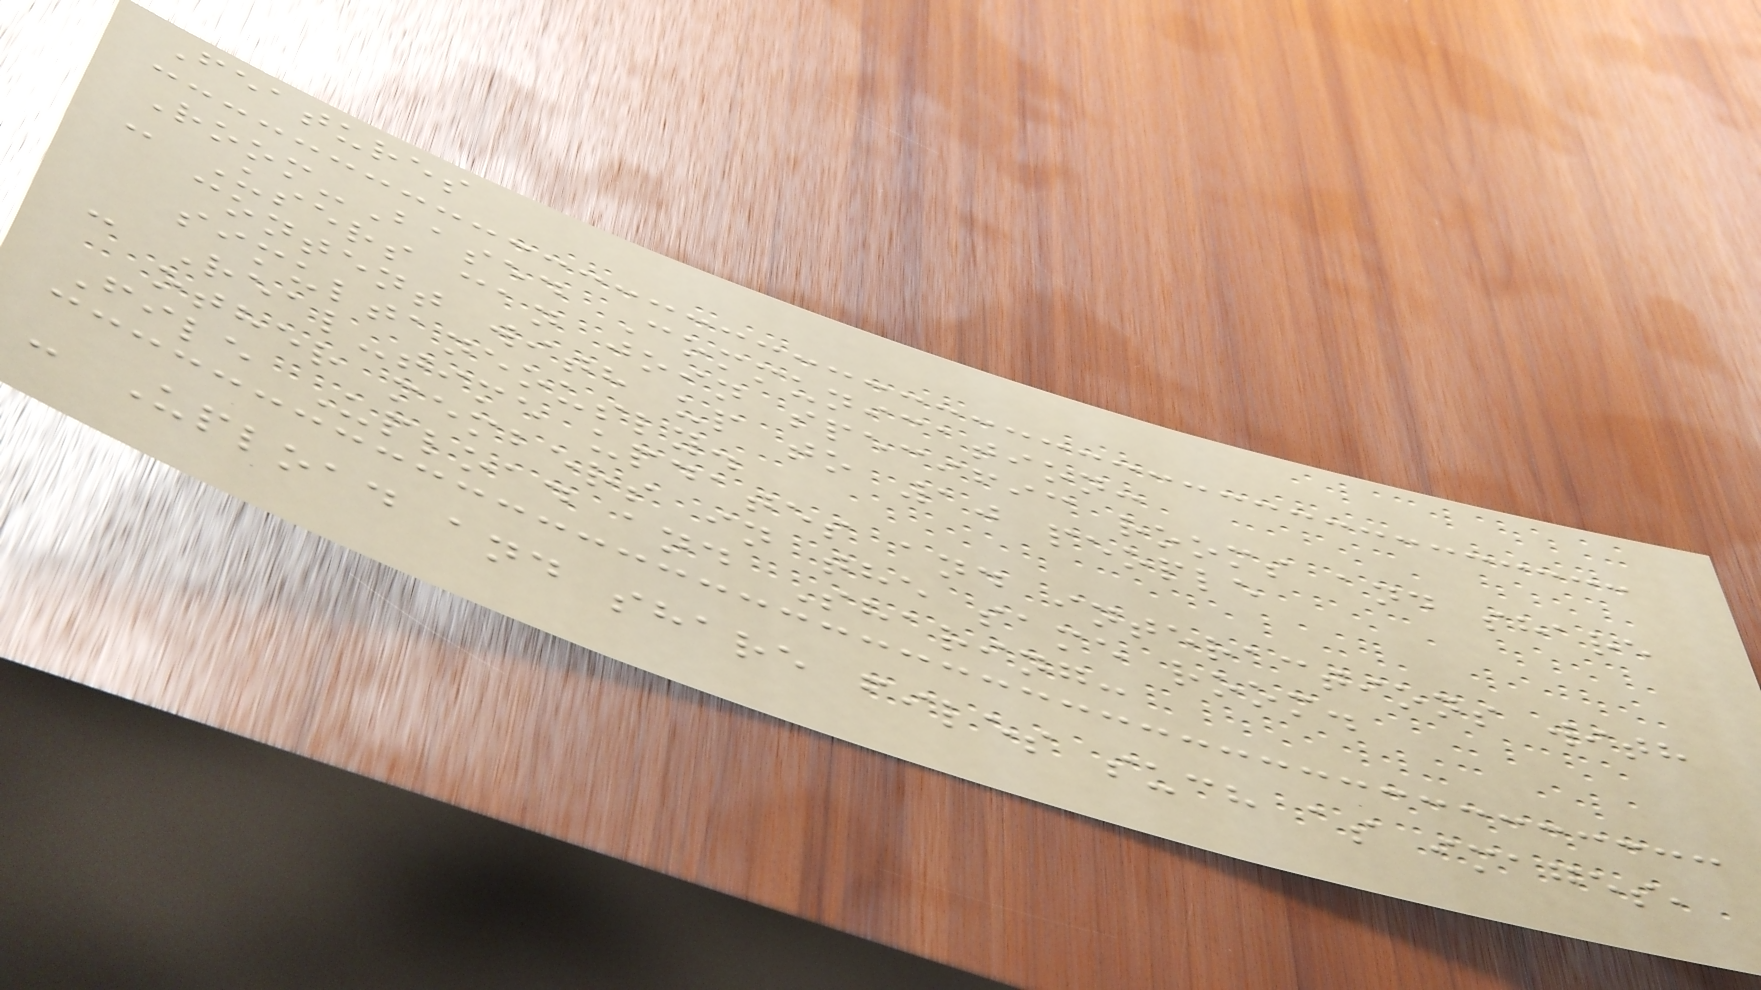Features
Room-Based Communication:
- Users can join specific rooms and share
content with up to 10 people
simultaneously.
- Real-time updates and interactions with
other members in the same room.
File Upload and Sharing:
- Upload and share files such as images,
